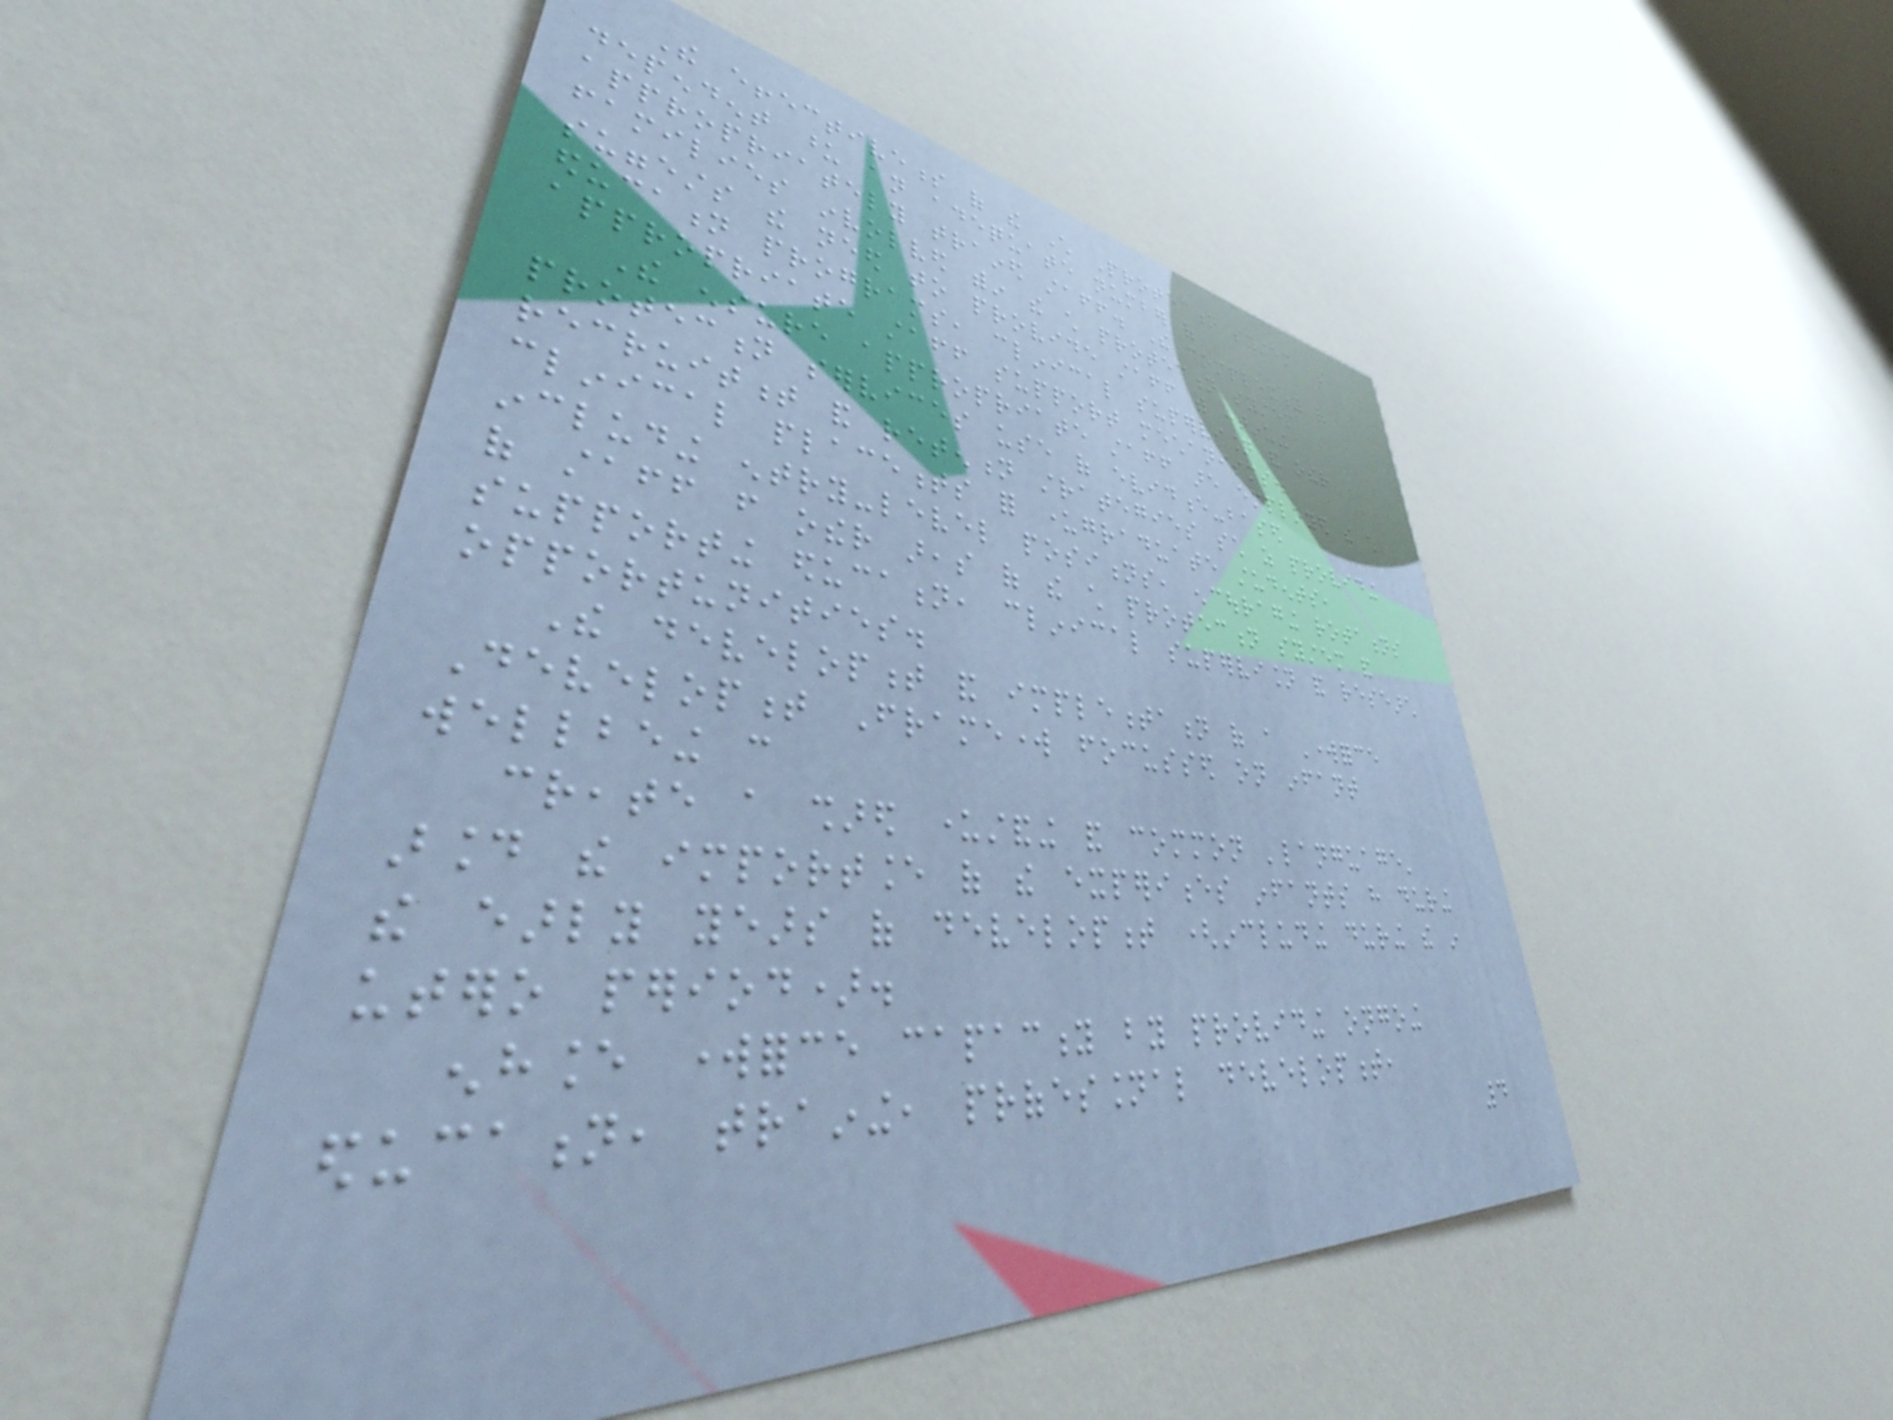The effectiveness of the Child Protection system is
dependent upon an adequate number of
appropriately trained staff. The complexity of
families involved within the child protection system
suggests the need to provide staff with continuing
education programs, clinical supervision and other
appropriate staff support mechanisms.
The ensure appropriate staff are employed the child
protection services use of evidence-based
recruitment and retention strategies such as providing
clinical placements for undergraduate students,
including entry-level positions, encouraging rotations
of staff from other areas of the child protection system and
supporting education, clinical supervision and research
opportunities.
The development and implementation of a Workforce
Development Framework focussed on infant
wellbeing can
create a shared understanding and common 'language'
around the importance of the experiences infants have during
the early years of development (including during the in
utero period).
enhance workforce capacity by providing ongoing
education, training, professional development,
4
